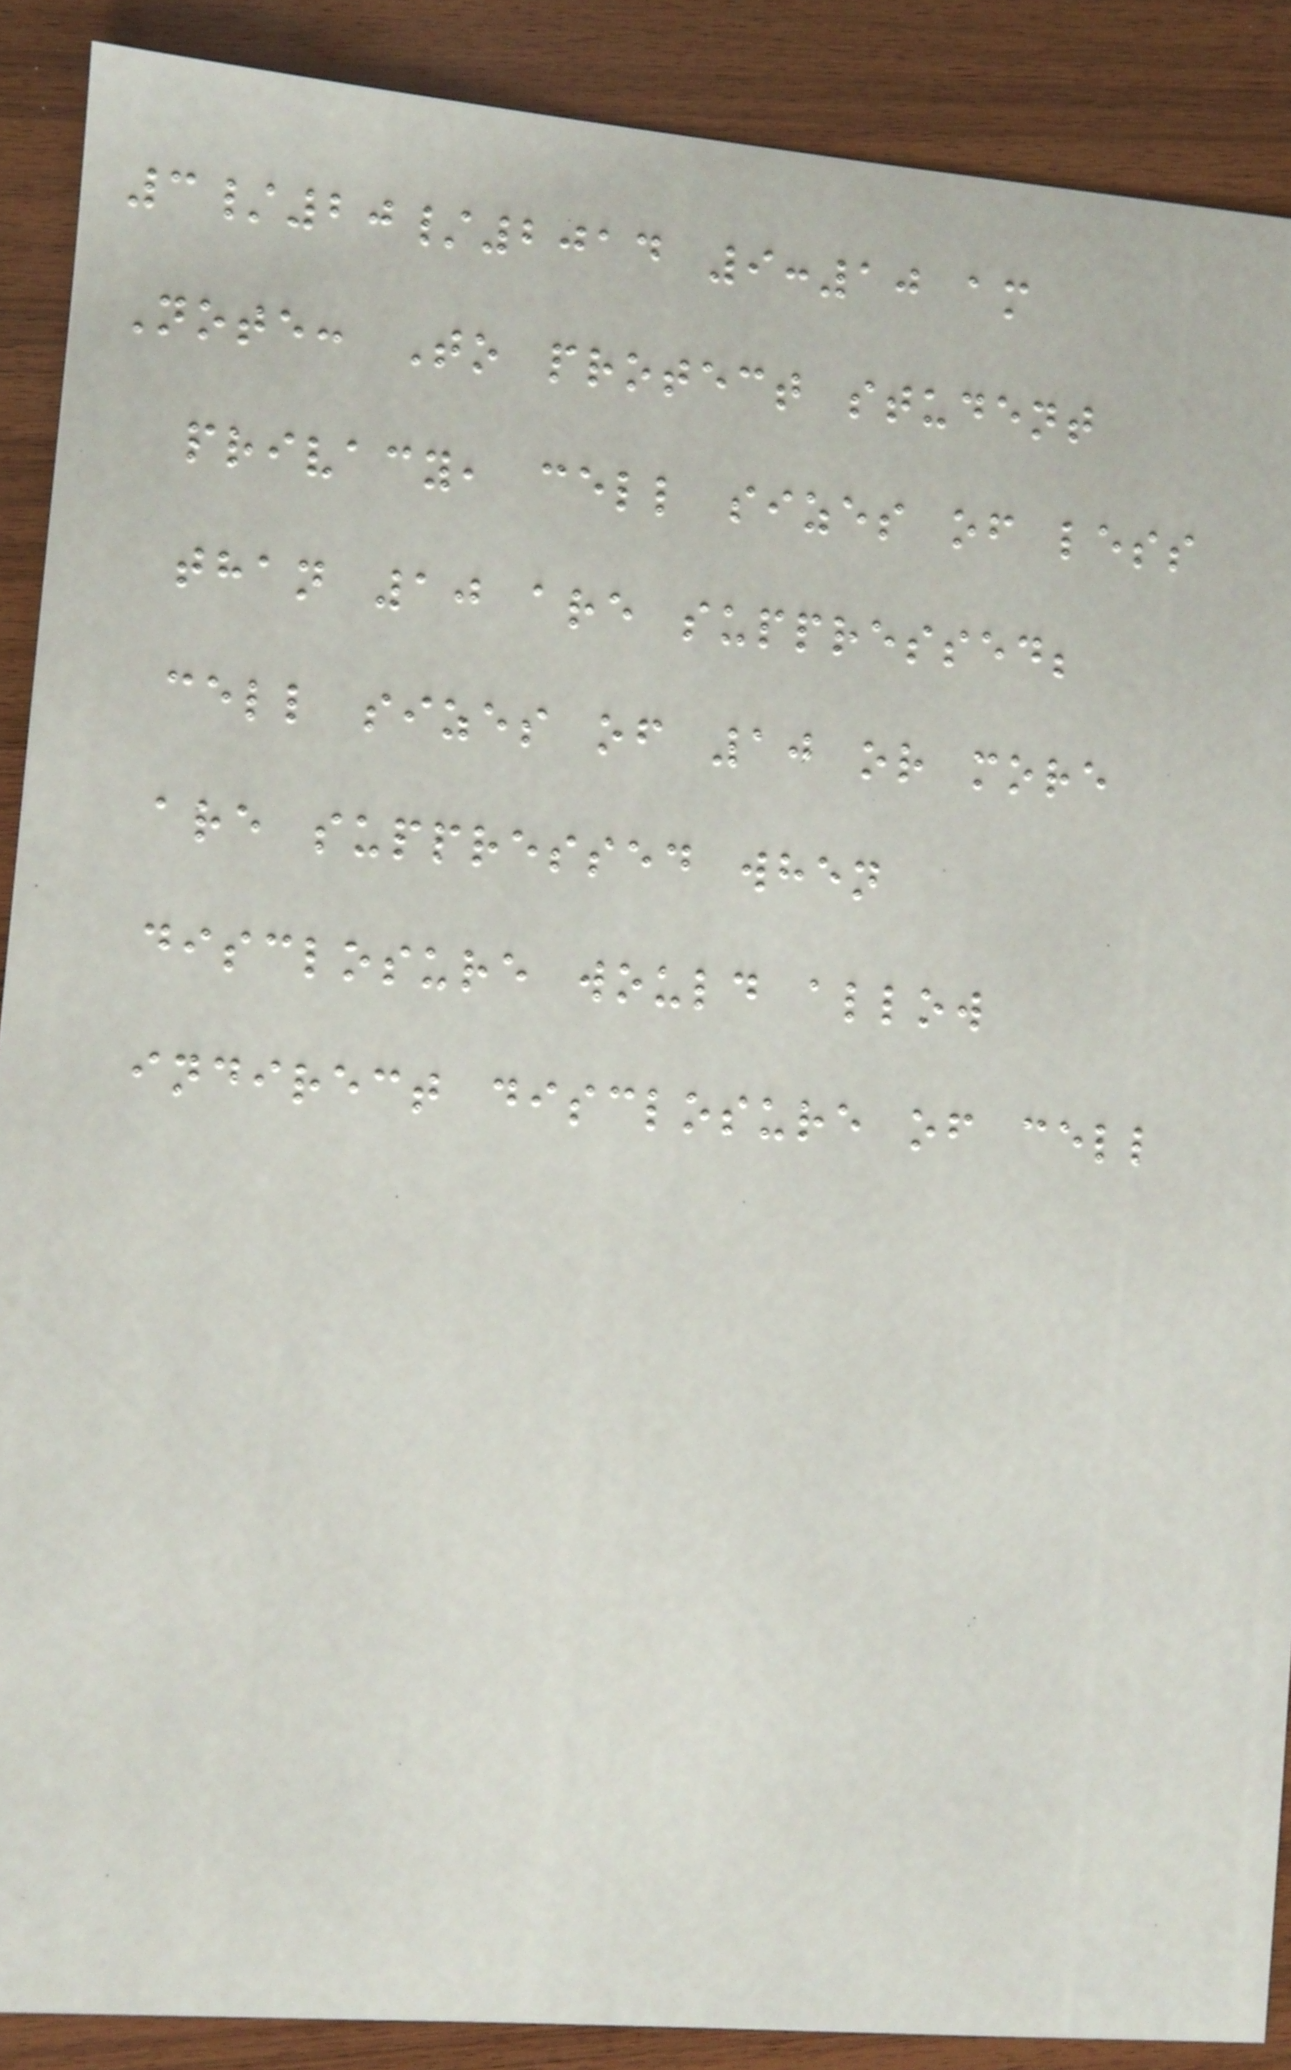3/20/2014 9:10 am
Note: To protect student
privacy, cell sizes of less
than 10 are suppressed;
cell sizes of 10 or more
are suppressed when
disclosure would allow
indirect disclosure of cell
